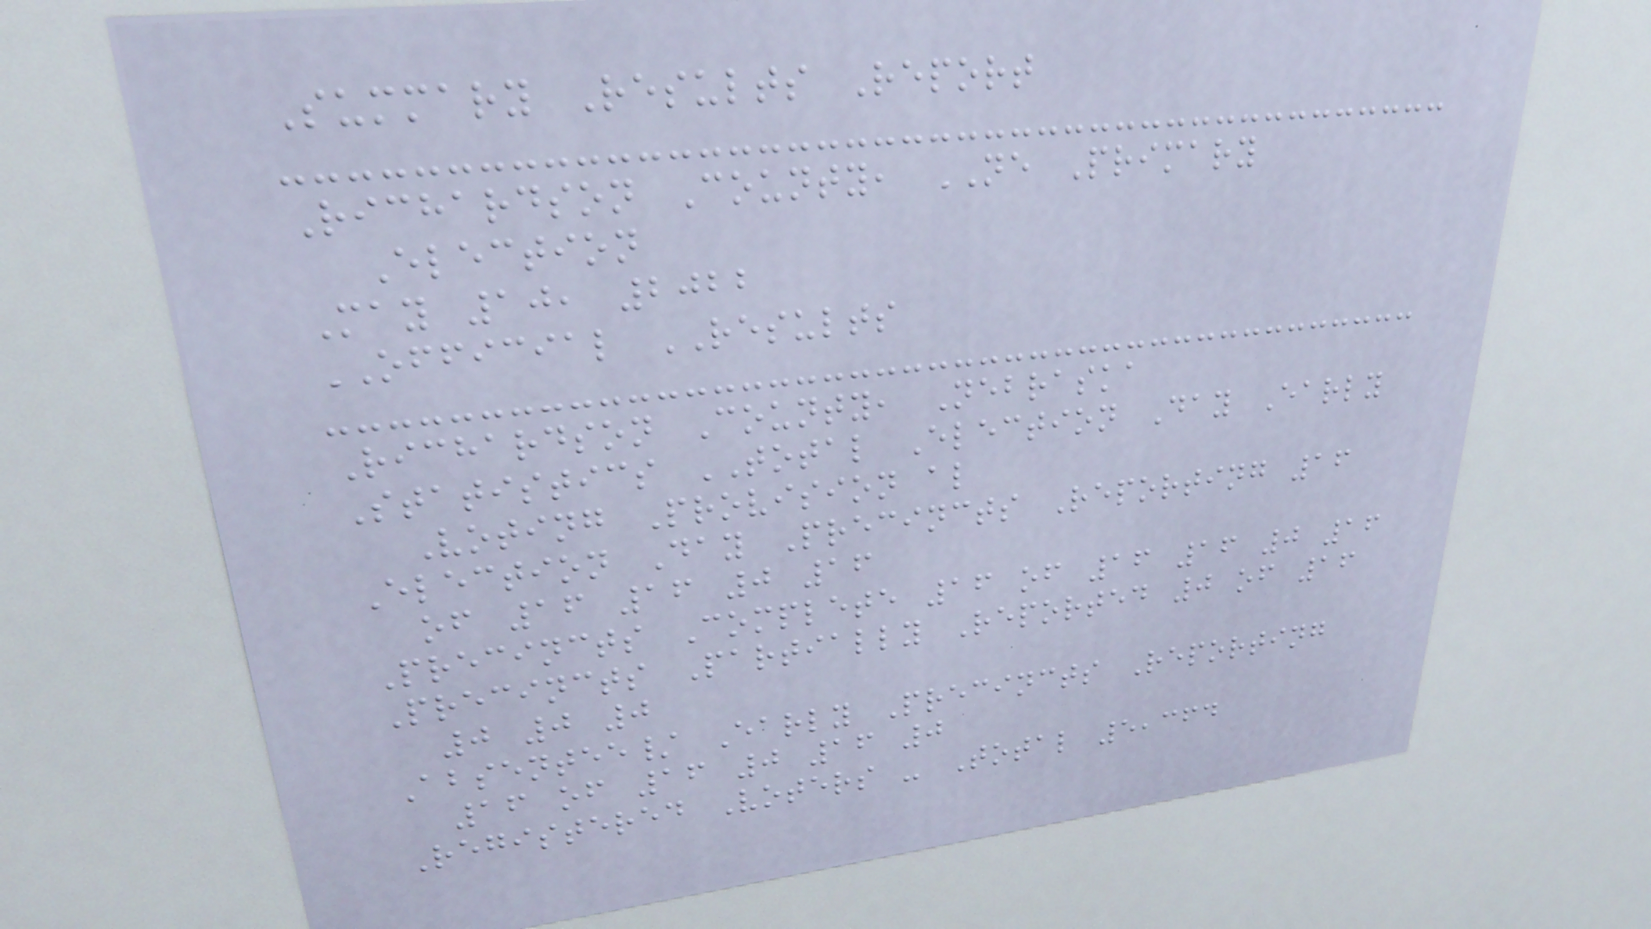Summary Results Report
Richardson County, NE Primary
Election
May 10, 2022
OFFICIAL RESULTS
Richardson County, Nebraska
Statistics TOTAL Election Day Early
Voting Provision al
Election Day Precincts Reporting 16
of 16 16 0 16
Precincts Complete 16 of 16 16 0 16
Precincts Partially Reported 0 of 16
0 0 0
Absentee/ Early Precincts Reporting
16 of 16 0 16 0
Registered Voters - Total 5,364
